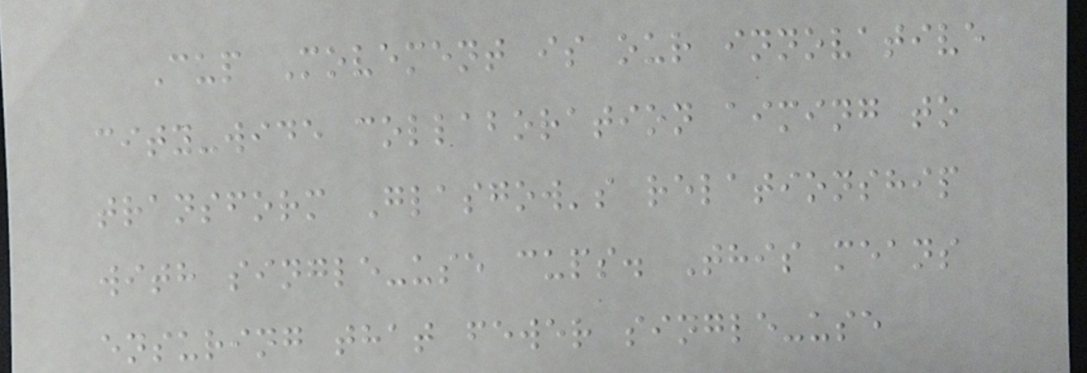Cup Movement is our innovative
city-wide collaboration aiming to
transform Glasgow's relationship
with single-use cups. This means
ensuring that fewer single-use
